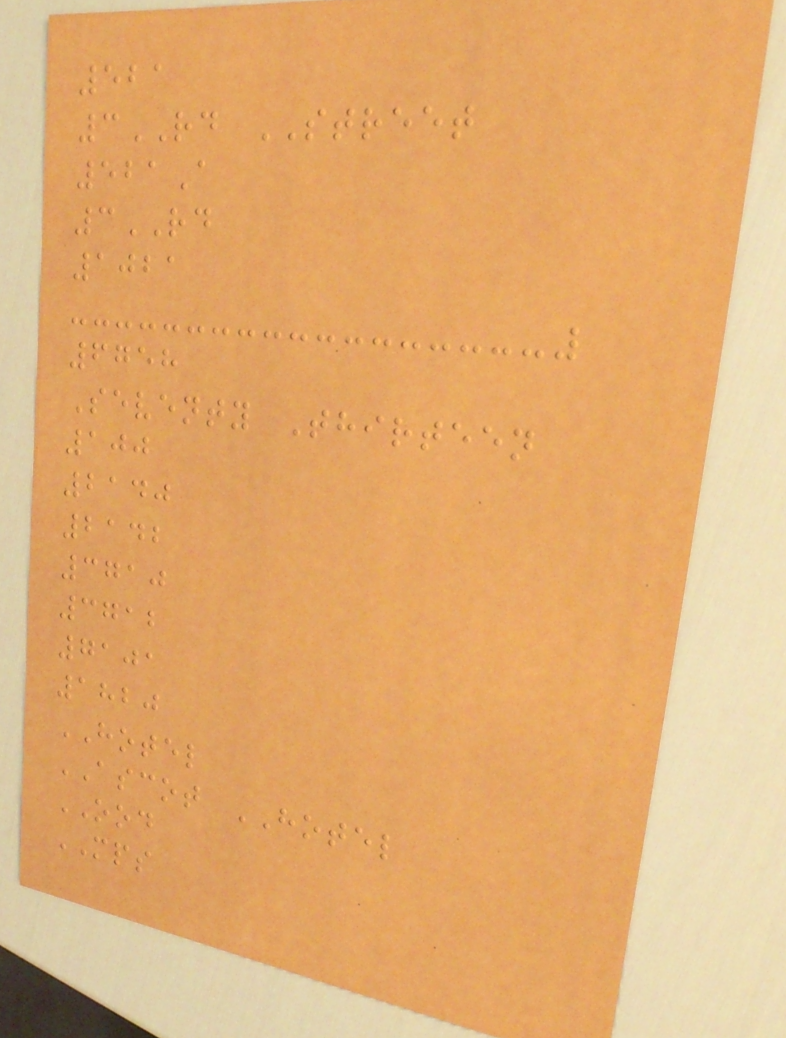521
3RD STREET
521A
3RD
1021
6758
Seventy Thirteen
100
2140
2142
3710
3712
7101
1820
HOTEL
ASCOT HOTEL
OOD
MPS
